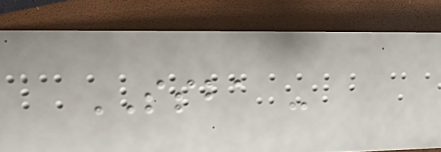SSBA -
